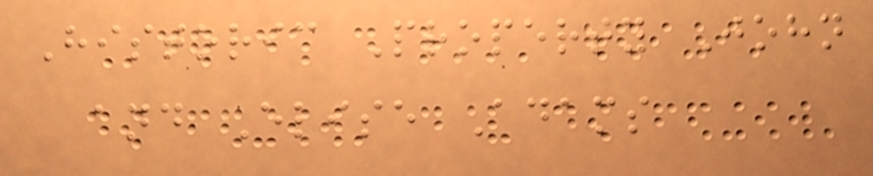Historic Property John
and Elise Adams
